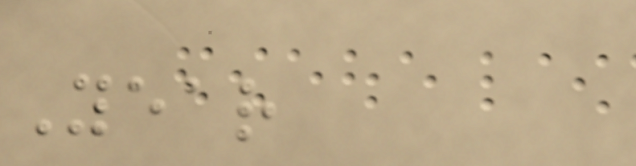Year
